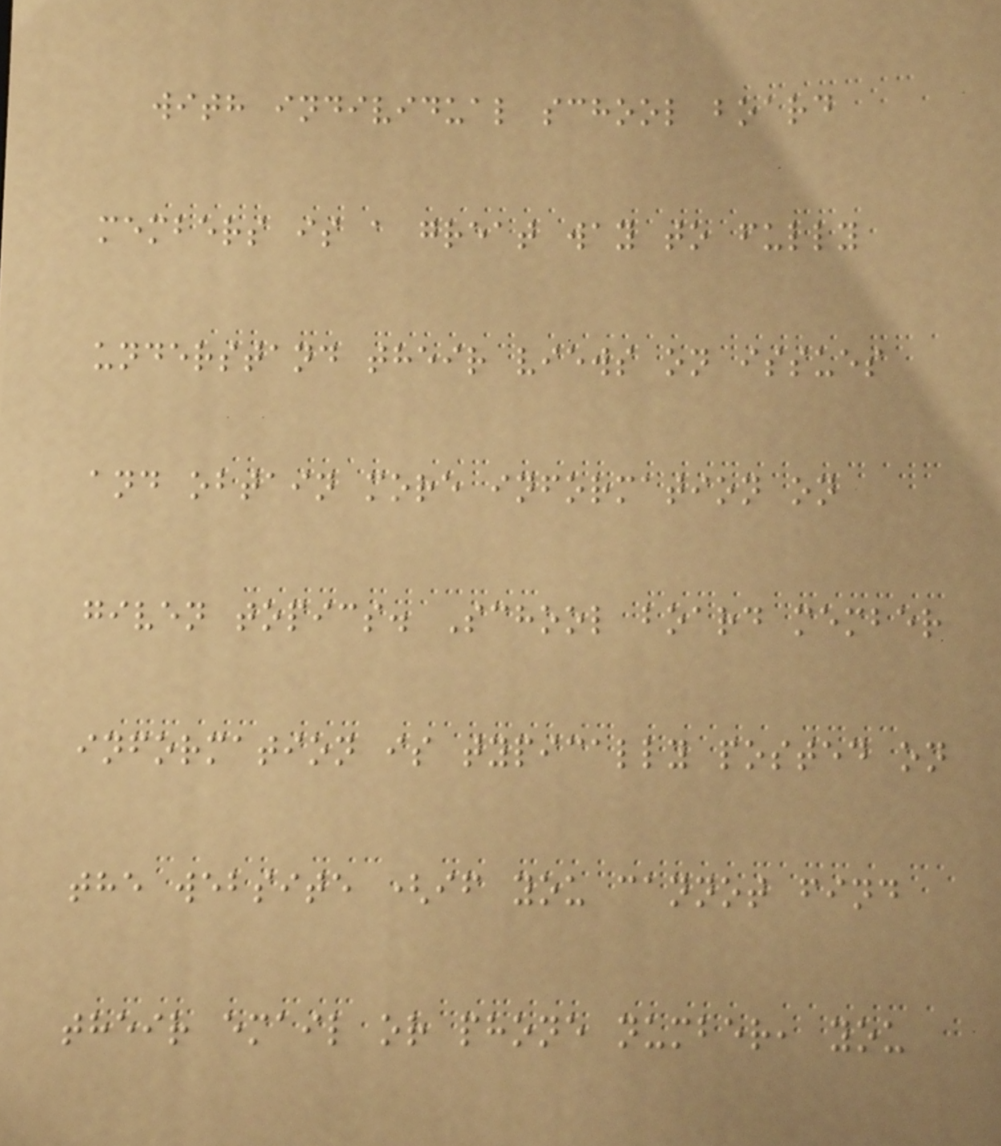with individual school board
members is a great way to fully
understand their views on issues
and obtain more information on
given topics. School board member
information is typically posted on
the website (if you cannot find
their email or phone number, you
